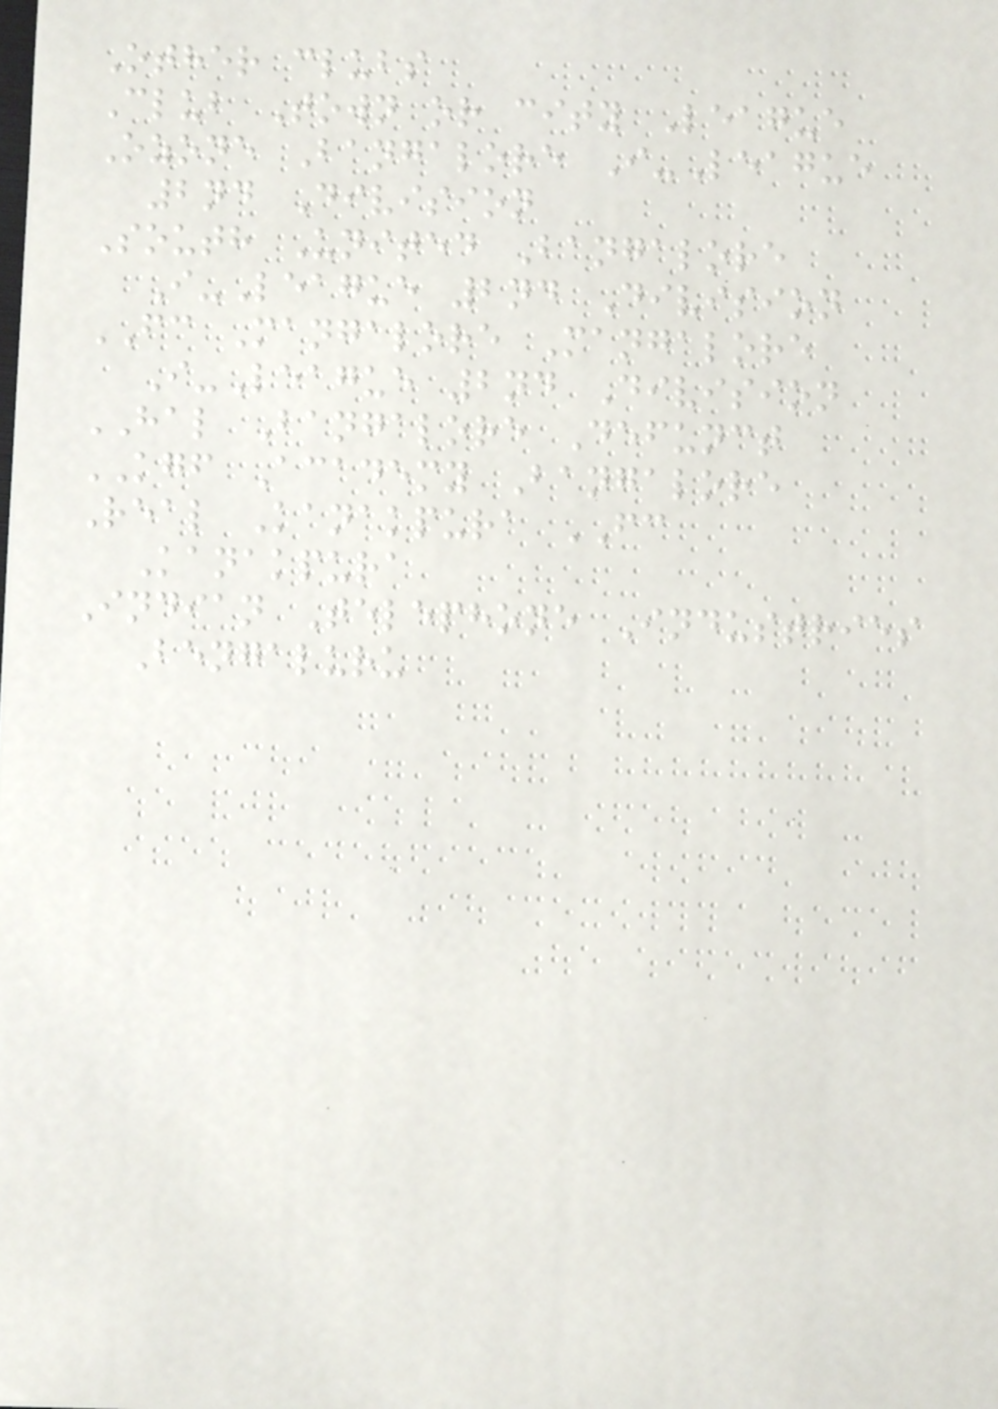Other clubs
Club Town or city League
Ozone Bangalore I-League
2nd Division
South United Bangalore
I-League 2nd Division
FC Mangalore Mangalore
I-League 2nd Division
HAL Bangalore Defunct
KGF Academy Bangalore
Real Kanakpura FC
Kanakpura
Indian Telephone Industries
Bengaluru
